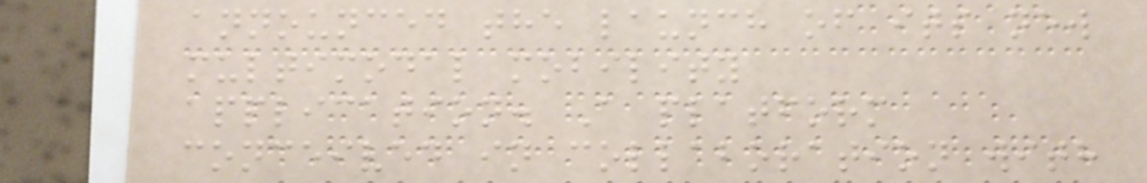announced the launch of its new
multimodal mobility
application. A platform
conceived in collaboration with
